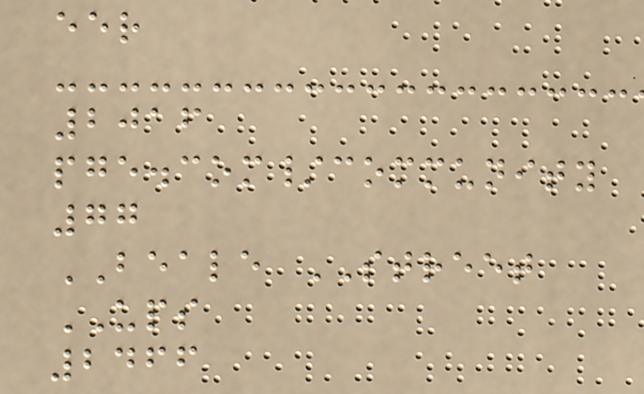eer
2016
pge.com/community
77
BEALE STREET
UPS
2466
